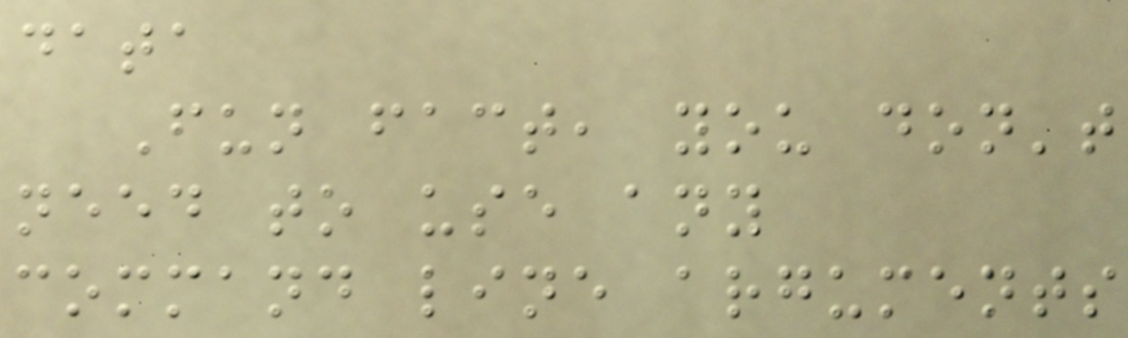data
Fun fact, you don't
need to use any
command line arguments
